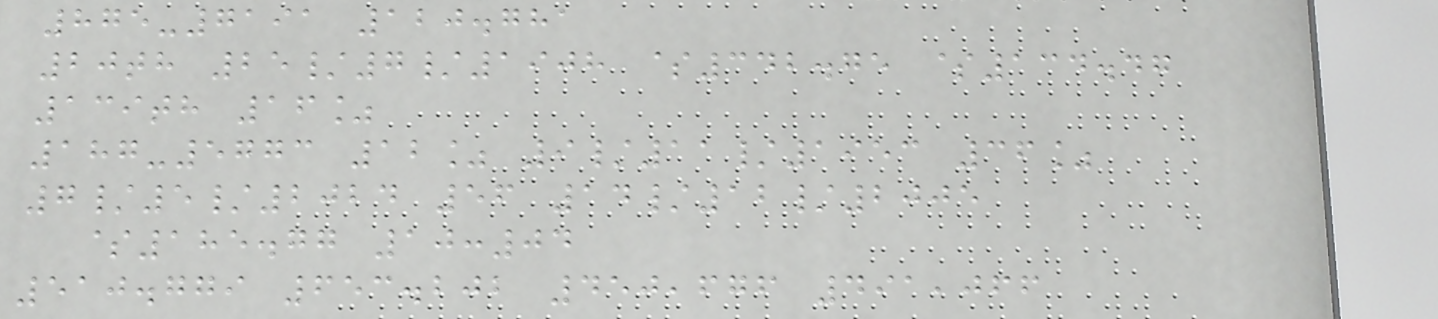875-7191 120.781
20th 25/7/1908 $342.75 $134.47
139th 16%
187-5773 12% 9/11/1953 36%
7/5/2024 56 14/12/2005
$185.77 10:04
510.779 653.202 450,676 491,066
